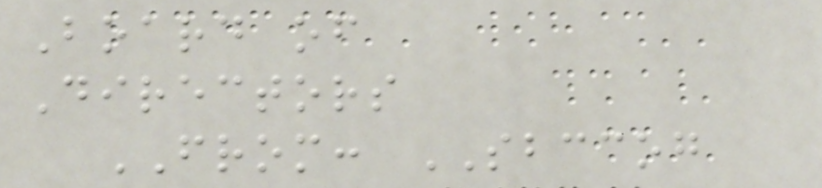Board of
Directors
FROM: SBCCOG
